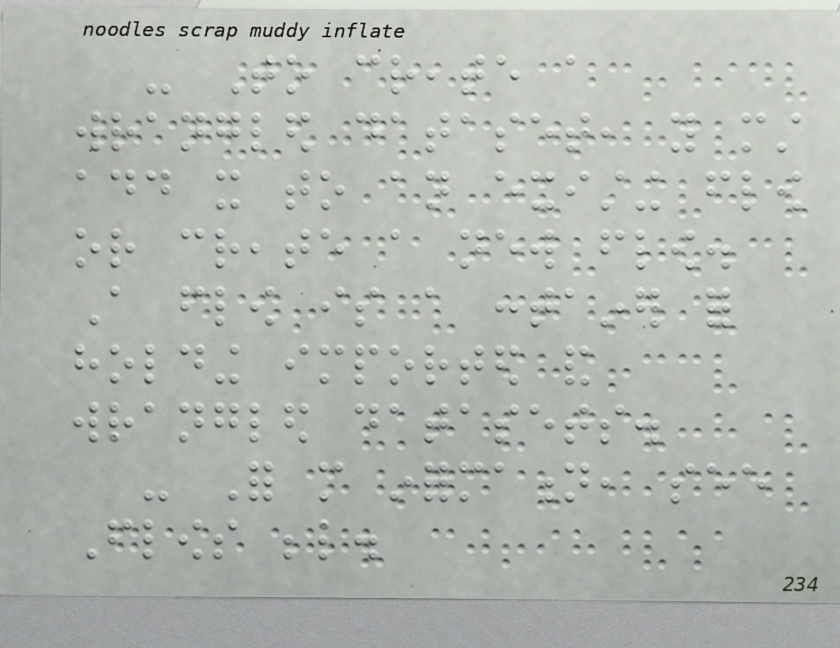- To create a
wrangled dataset, you must
add it to an existing flow
or create a new flow.
A flow is a container for
holding imported and
wrangled datasets.
- For more information, see
Flows below.
